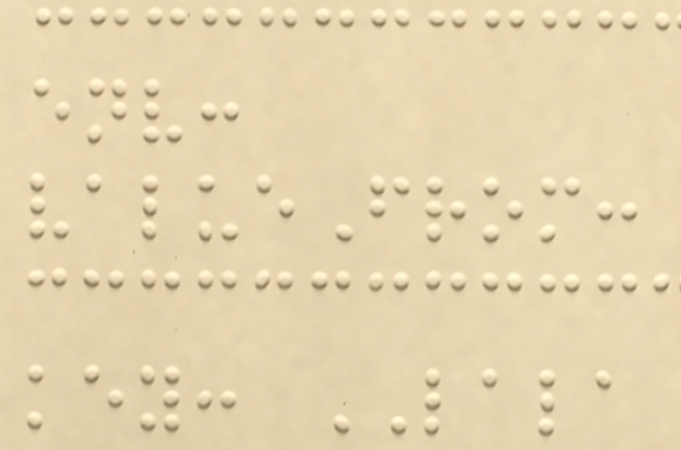env:
valueFrom:
key: LALA
